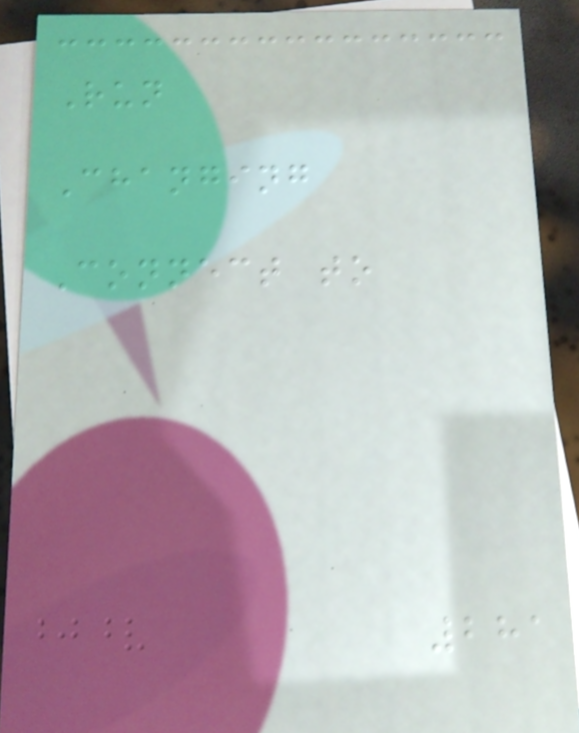Run
Changing
Connect to
281
